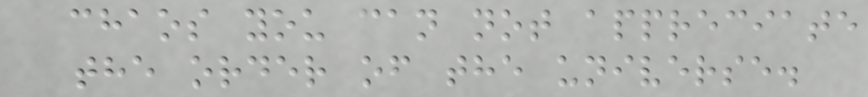chaos you can not appreciate
the order of the universe.
